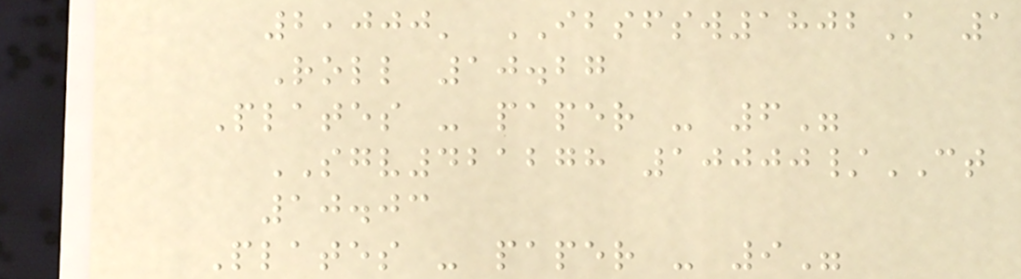2,000' IBSFSW1802K 1
Roll 10.27
Plates - paper - 6"
SGV421278 10000/CT
10.03
Plates - paper - 9"
